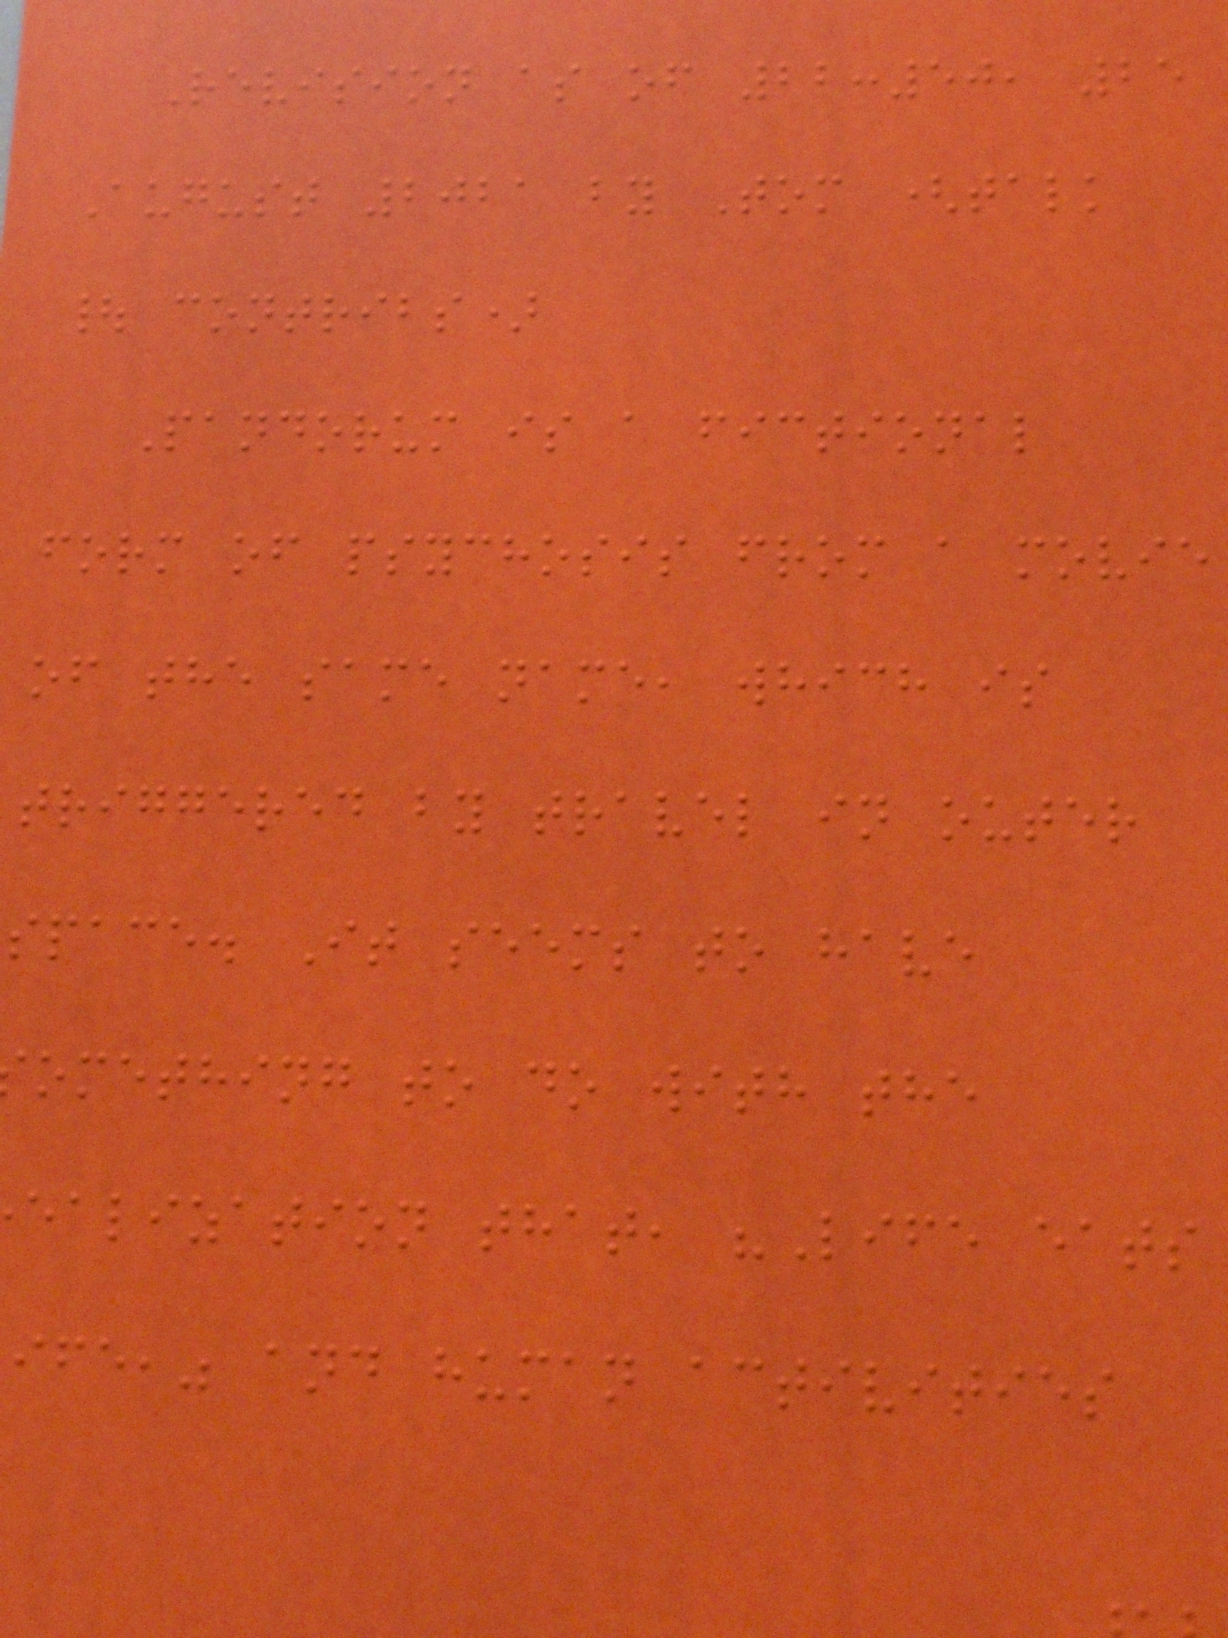Revision as of 22:50, 25
August 2021 by Tom (talk
| contribs)
Pandorum is a fictional
form of psychosis from a movie
of the same name, which is
triggered by travel in outer
space. It seems to have
omething to do with the
ealization that, "Life eats
ife," and human activities
